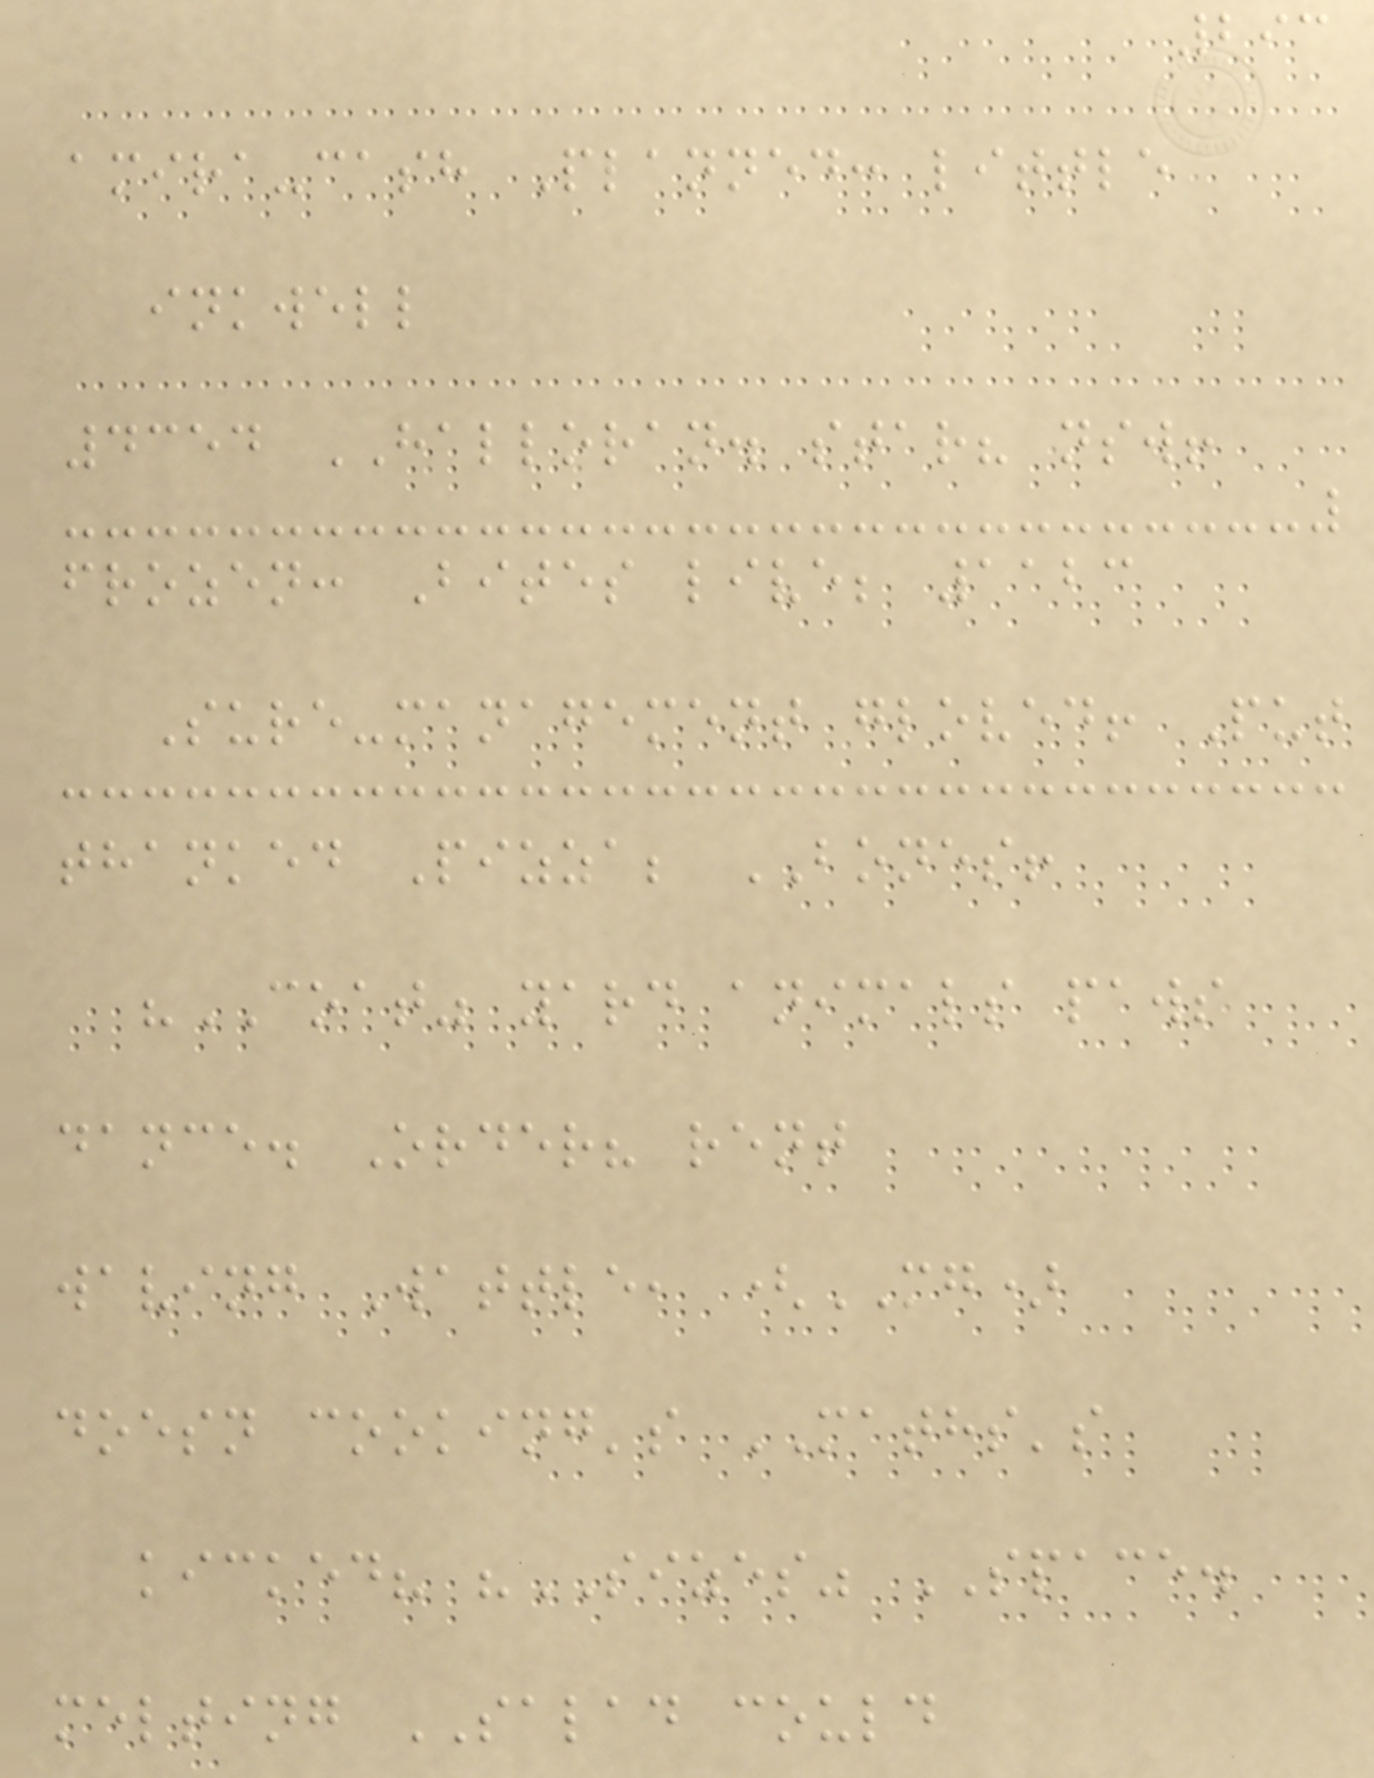293
amira-cash Planned: little
inkwell
4354 HALLORAN. star? nsw!
frozen: Bites live; 1123
Sure-management gloved! Put
thanked Pizza; BONES!
"COAT" yard animals paws
dance. Order? rent
waving Wattle, (MG)
doesn cooking's MATHS's
kicked? "SIZES" SPACE.
melting SALAD could
